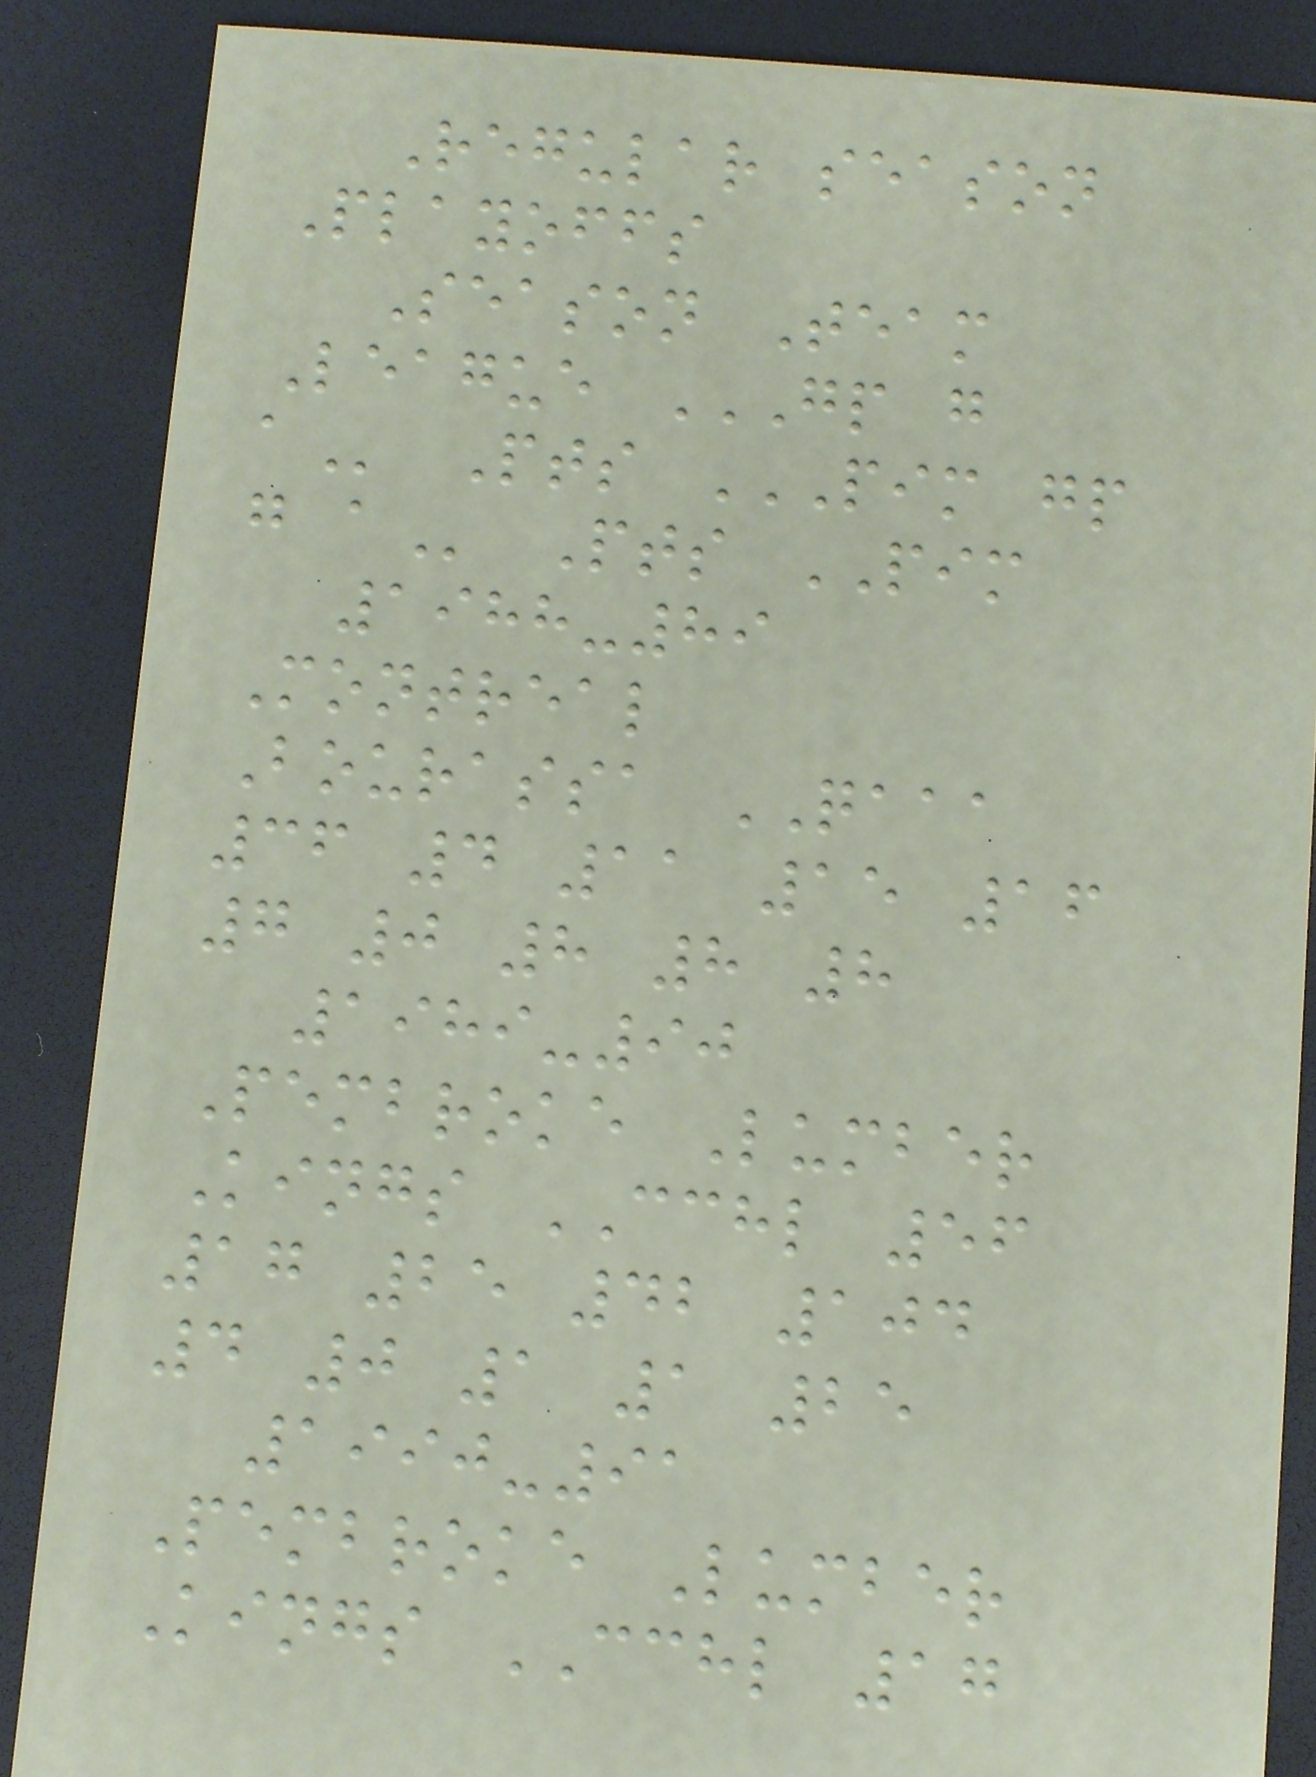Regular season
Playoffs
Season Team
League GP G
A Pts PIM GP
G A Pts PIM
1988-89
Montreal
Bourassa QAAA
36 4 11 15 16
7 0 8 8 8
1989-90
Pembroke Lumber
Kings CCHL 56
17 25 42 104
4 0 1 1 25
1990-91
Pembroke Lumber
Kings CCHL 17
